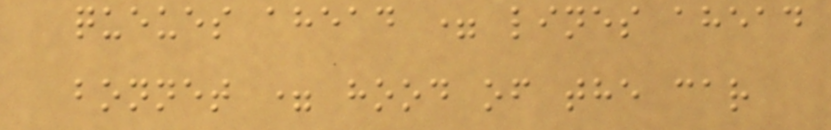queues ahead = lines ahead
bonnet = hood of the car
